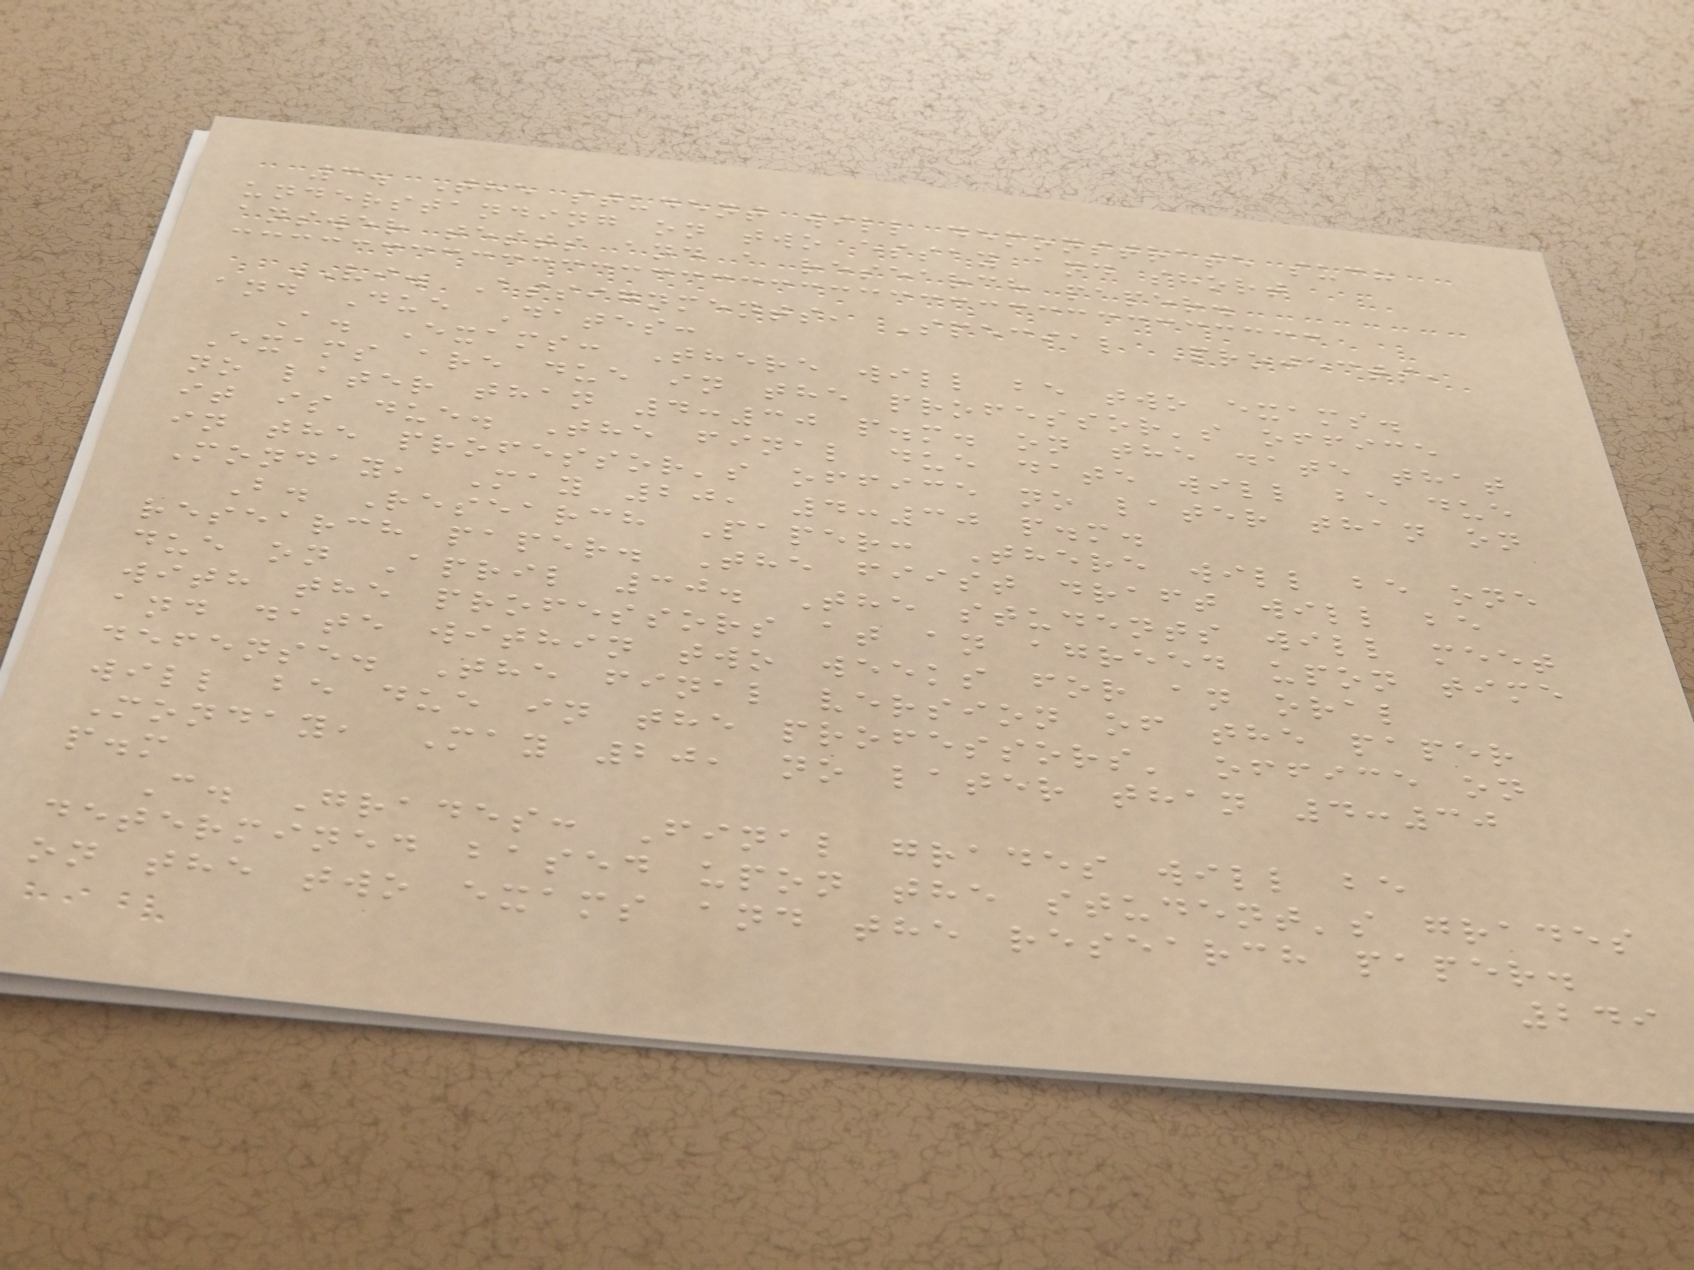3. The student will demonstrate such
understanding on two essay and short
answer tests and a research paper.
VI. Assignments, Special Projects,
and Due Dates:
A. Exams: There will be two exams.
Exams are due in the professor's office
no later than 4:30 p.m. on the date that
it is due. The final due date will be due
in the professor's office no later than on
Monday, May 20, 4:30 p.m.
B. Research Paper: There will be one
research paper. The fiist draft will be
due on April 30. The students will meet
with the professors at an agreed upon time
and date within two weeks for an oral
defense. The final version of the paper
will be due in the professors' office on
Monday, May 20, no later than 4:30
p.m
C. Grades: Final grades will be
determined based upon the student's grades
on the two exams and the research paper.
249
